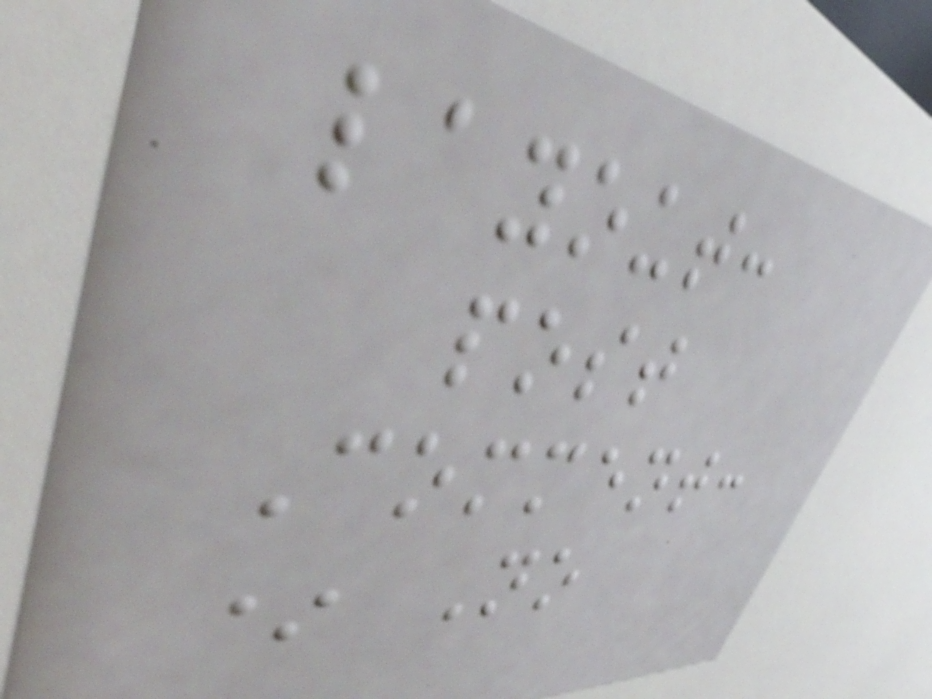layout:
post
Comment:
* No
